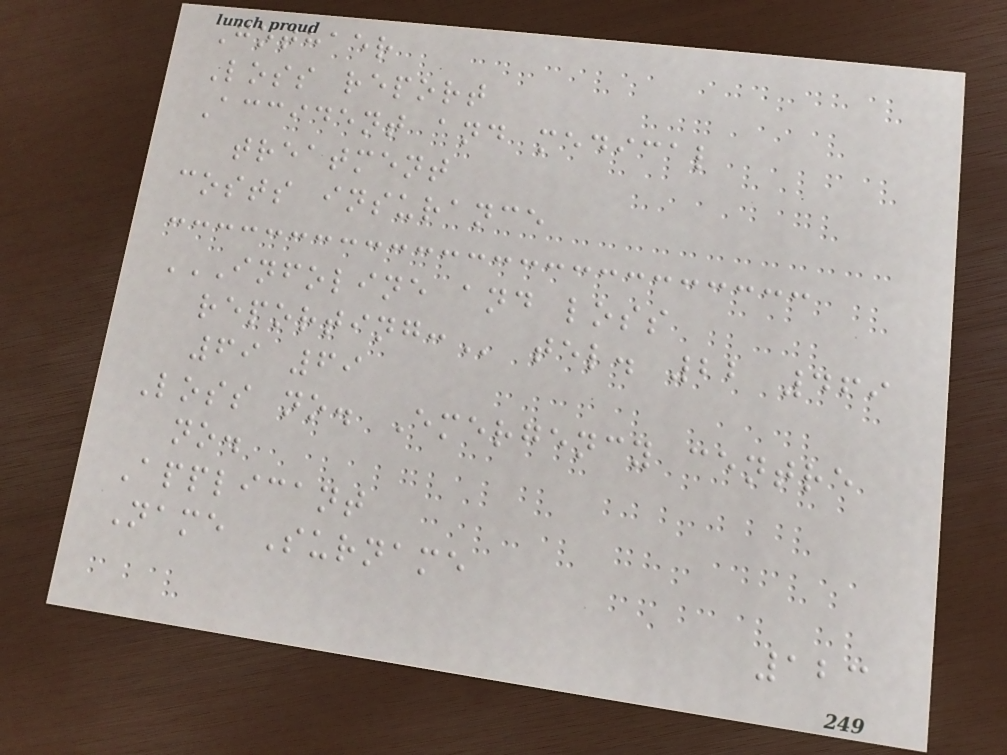Gothaer
Loss report
Accident and medical
treatment
costs insurance
INFOLINE AND LOSS
REPORTING: tel. 22 469
69 69
Loss no. Emergency centre
no.
Applicant
Name Surname
123
